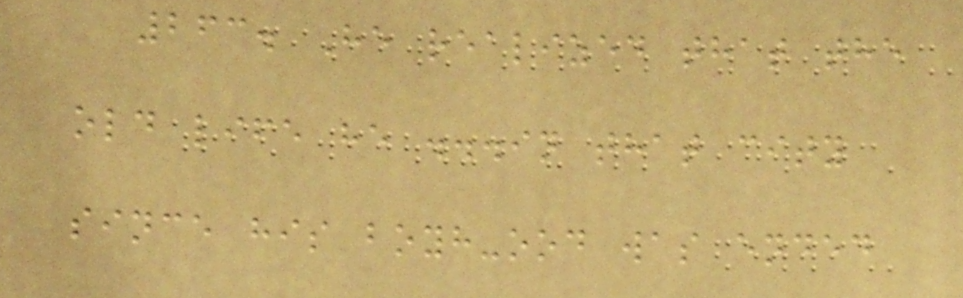263. He realized that the
old life he ...in that city
since his boyh-ood was ended
